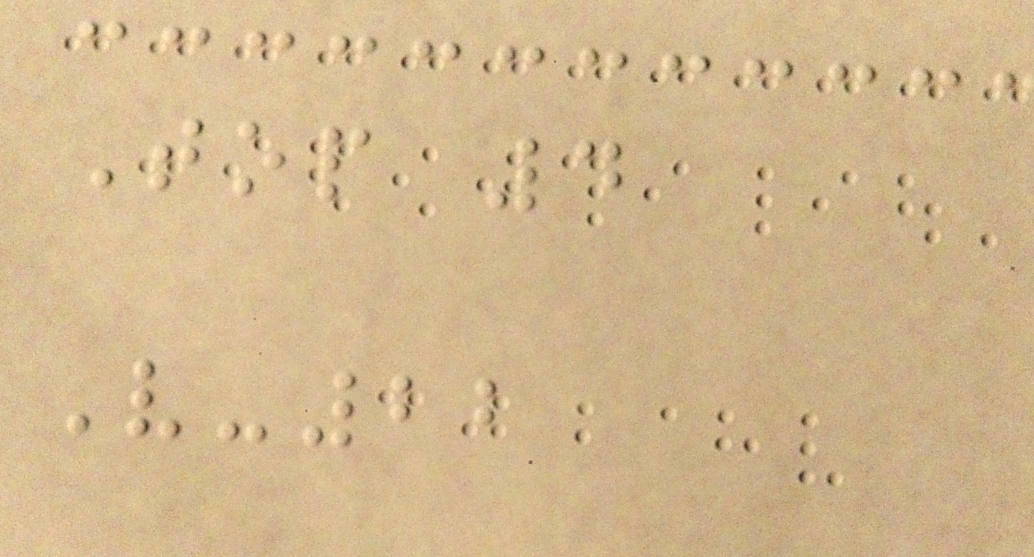Top 4
V-22
